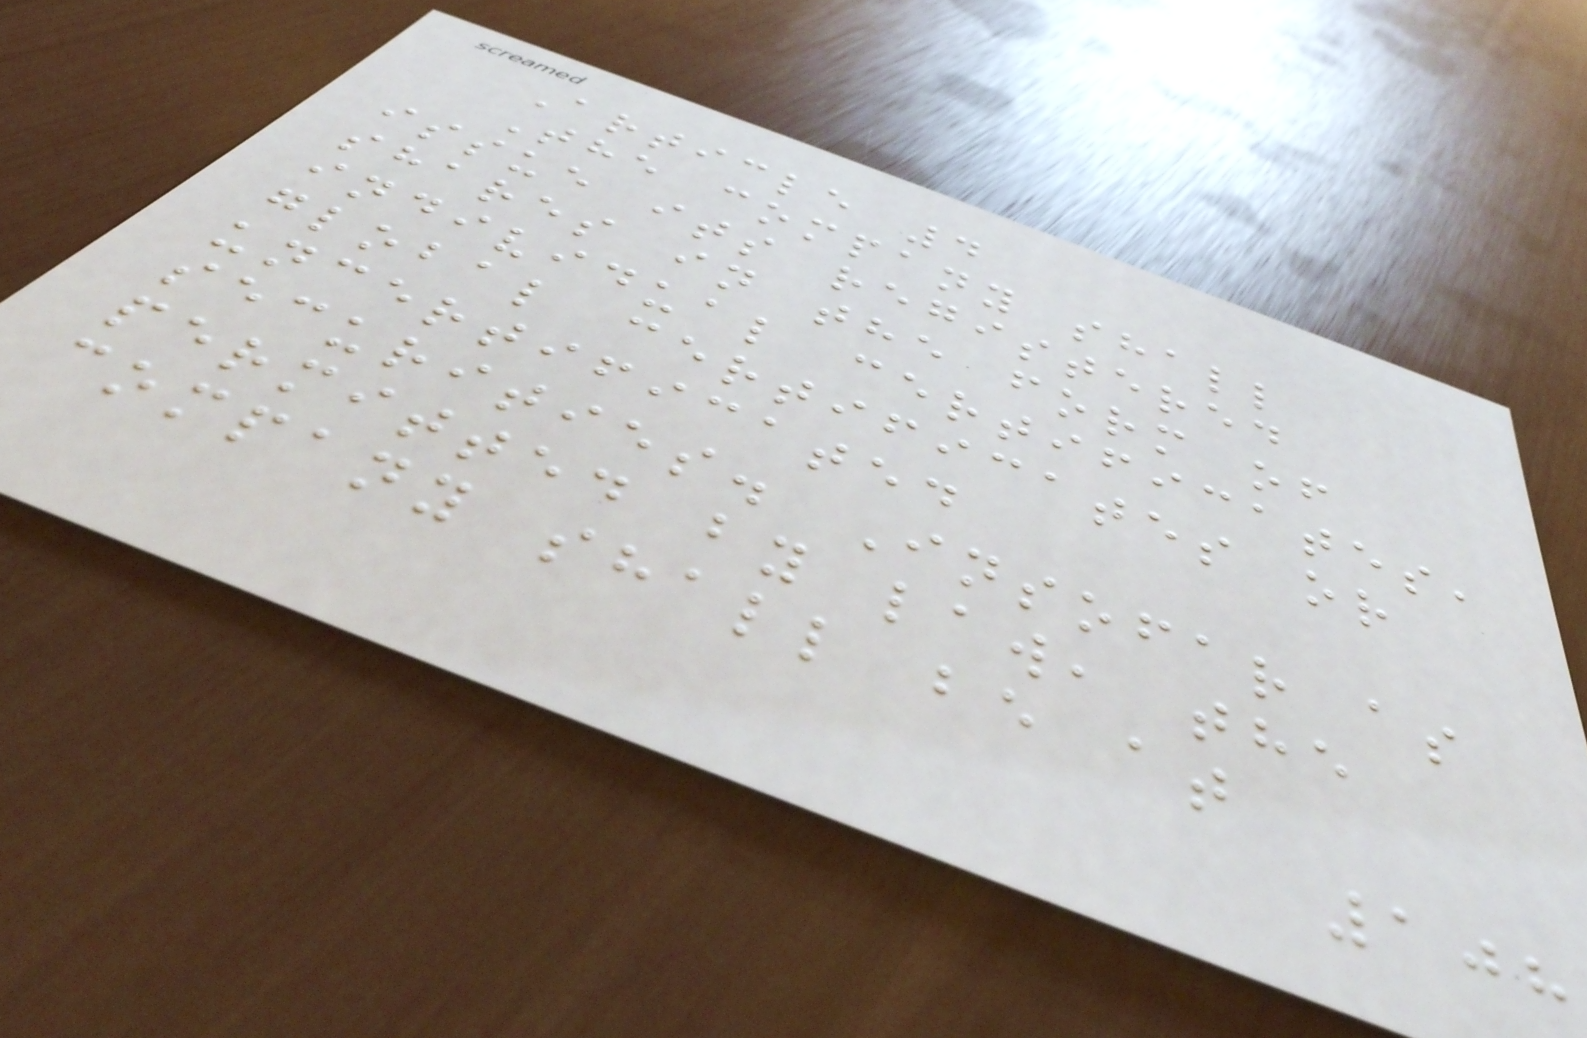Article 4
The company shall
issue its registered
shares in the form of
individual certificates,
global certificates or
uncertificated
securities. Insofar as
permitted by law, the
company shall be at
108
